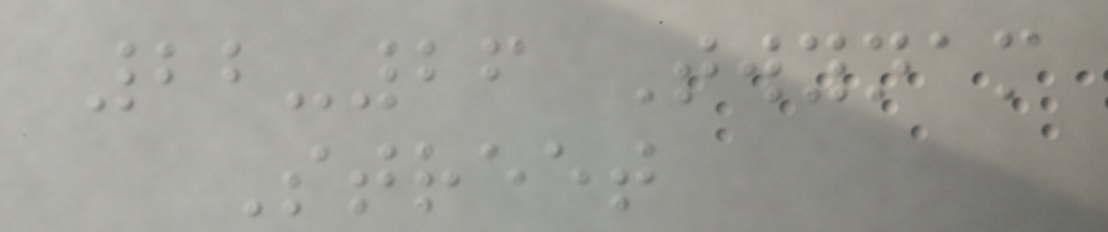22-26 Twynam
Street
